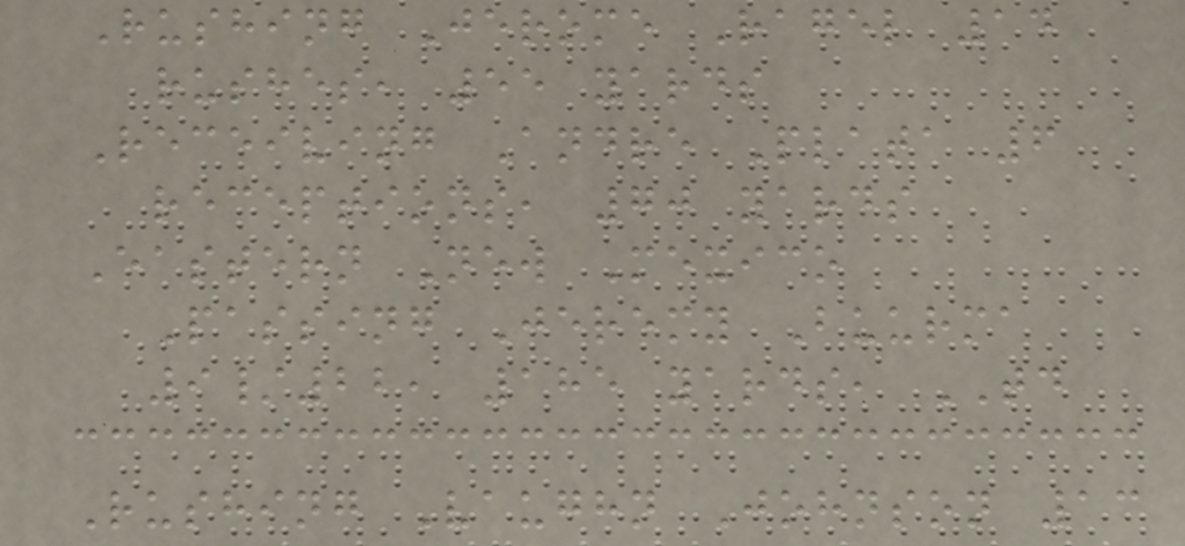Rushing Jerome Ragel 14
rushes, 55 yards
Receiving Andre Plata 6
receptions, 70 yards
Eastern New Mexico
Passing Jeremy Buurma
9/22, 185 yards, TD
Rushing Vaughn Johnson 13
